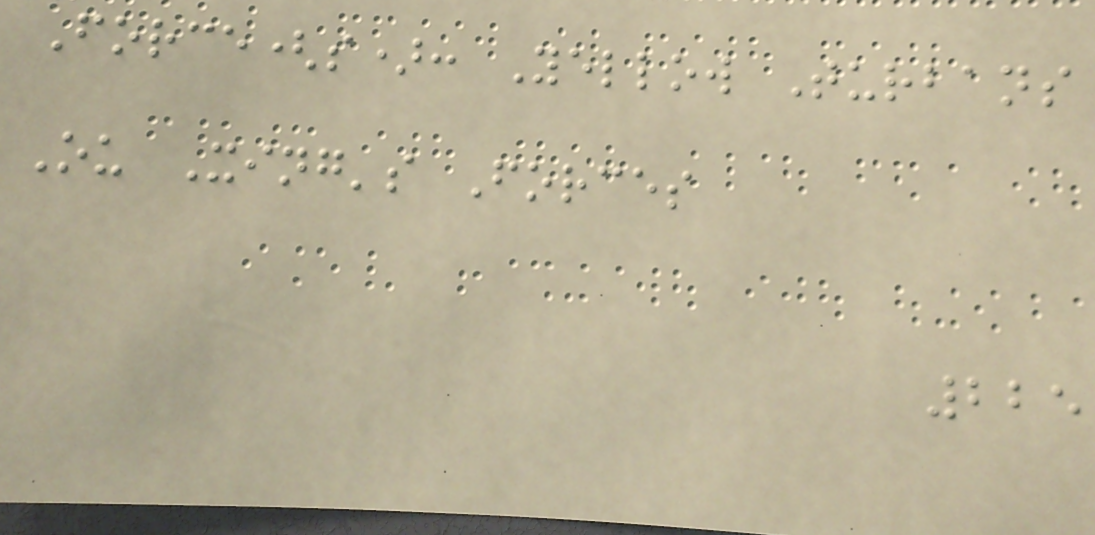Force(s): Yellow Turbans
Ou Xing's Forces
225
